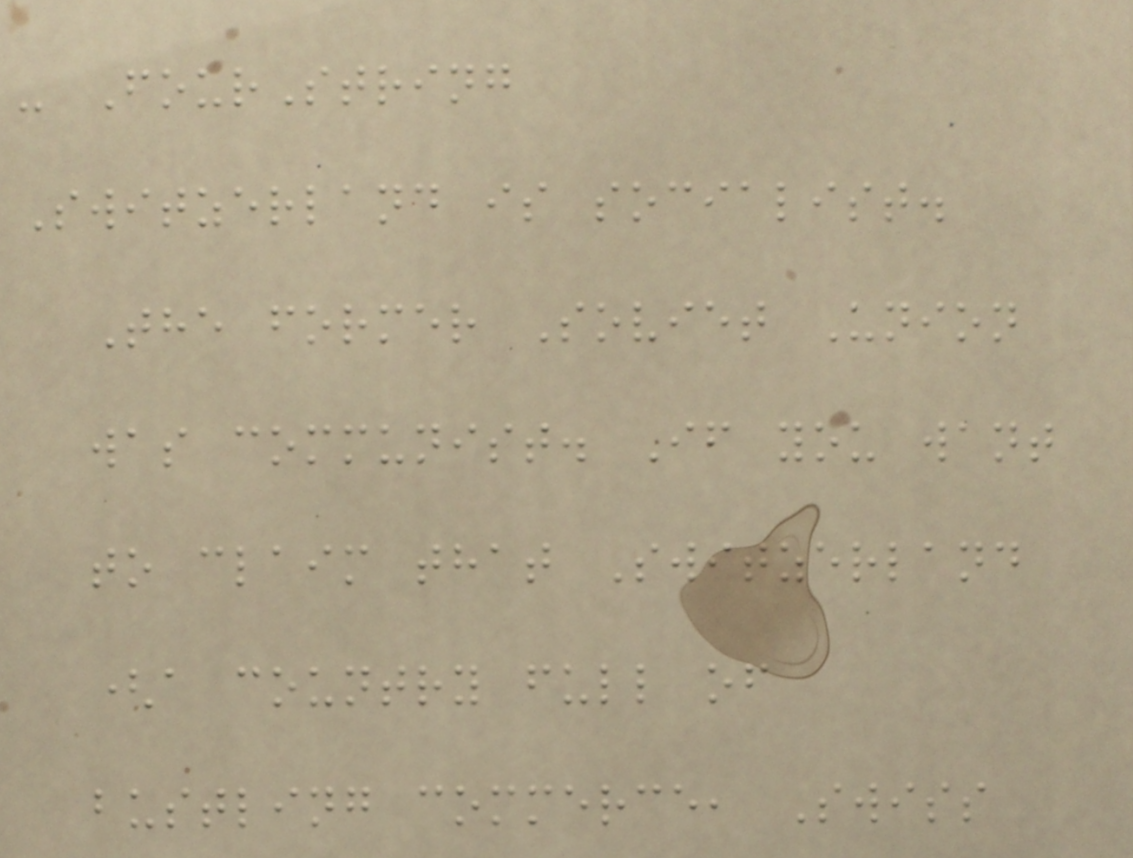- FourString
Switzerland is socialist.
The former Soviet Union
was communist. If you want
to claim that Switzerland
(a country full of
bustling commerce, Swiss
